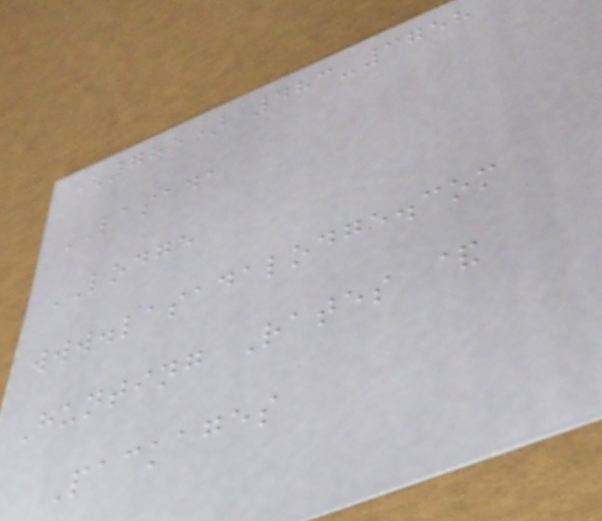(785) 483-3758
LASADA
LODGE
www.lasadalodge.com
Hunting Rates &
Packages
